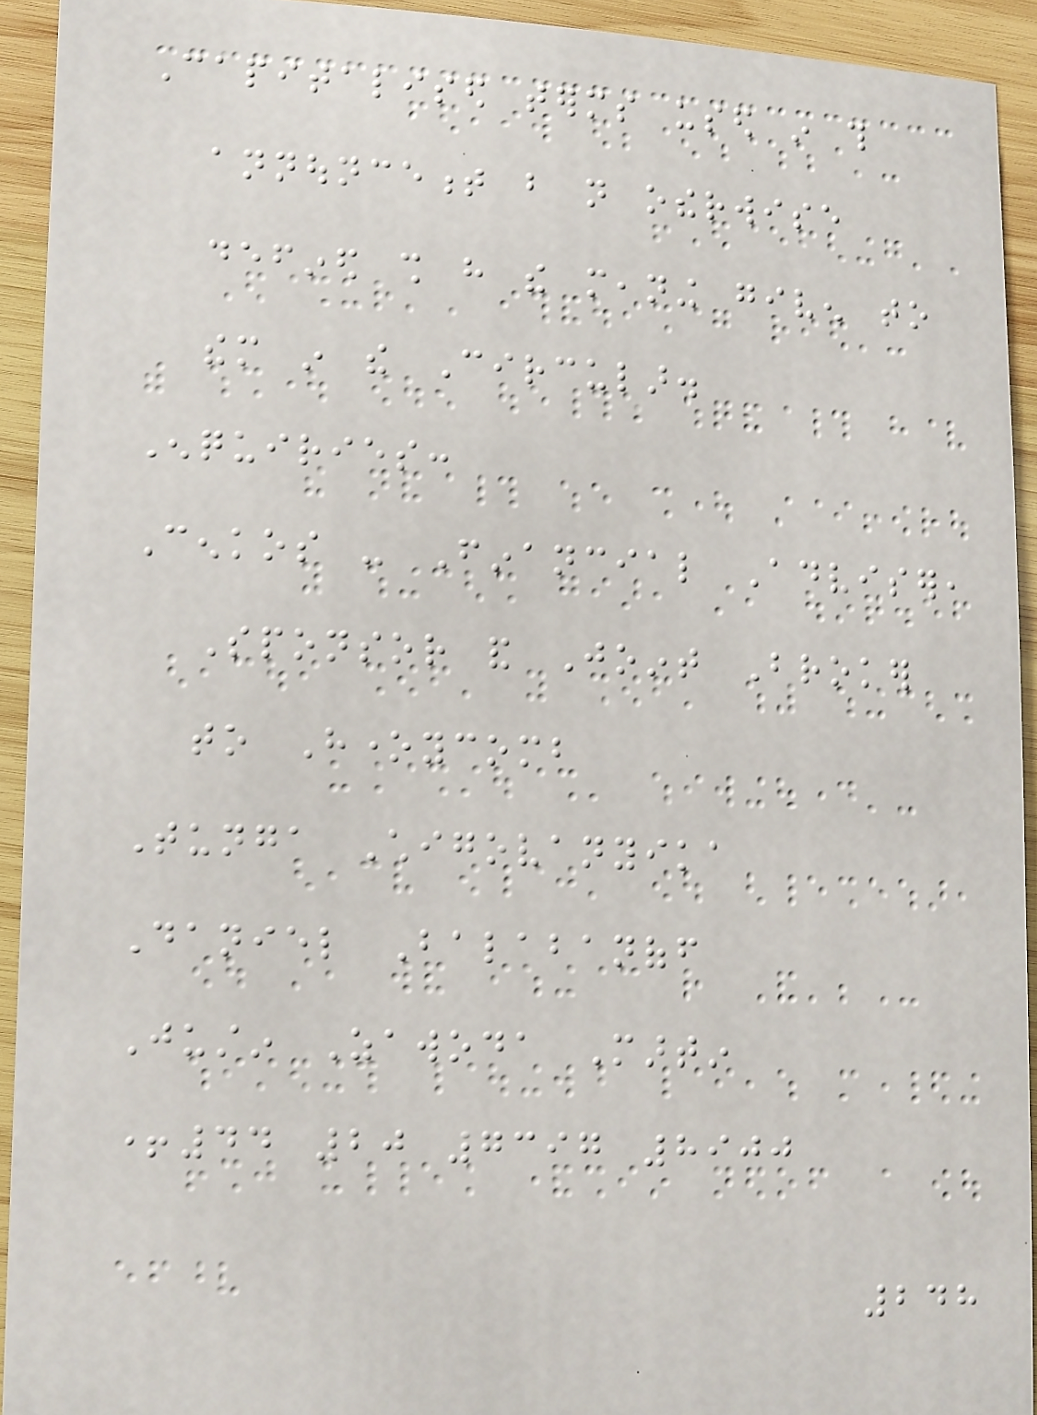Capitalised terms used in this
announcement but not otherwise
defined shall have the meaning given to
them in the Circular.
Enquiries:
Cenkos - Financial Adviser,
Sponsor and Joint Broker
to Honeycomb
Tunga Chigovanyika
Daniel Balabanoff
Justin Zawoda Martin
+44 20 7397 8900
248
